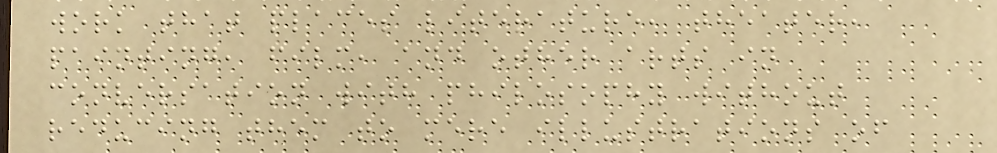work that places literature, theater,
painting, film, and other arts in
conversation with philosophy without
reducing them to mere illustrations of
